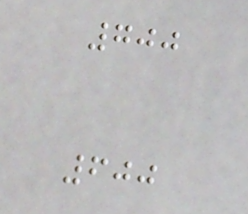700
600
